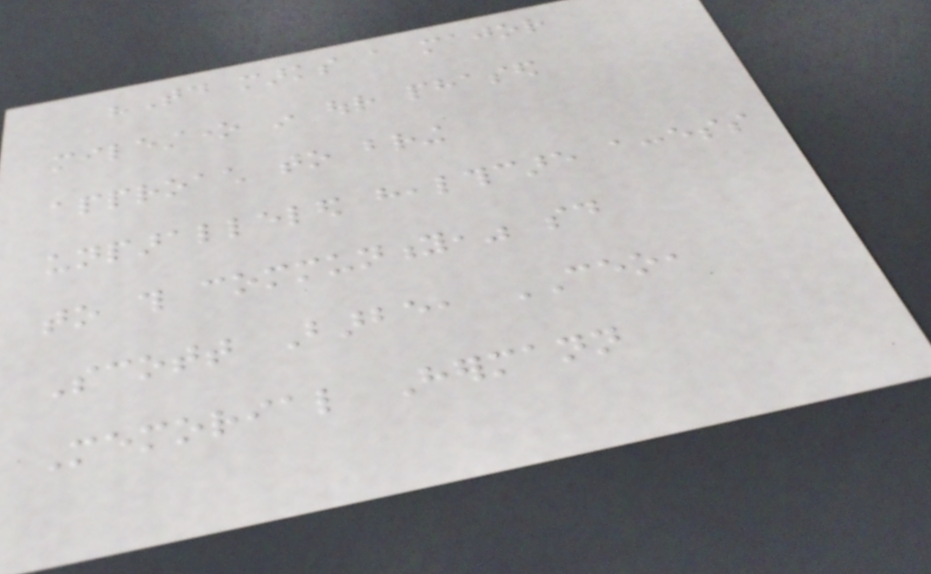"Today marks a major
milestone in our phased
approach to bring
unparalleled healthcare access
to this community," said
Scott Barbe, CEO,
Memorial Hermann
